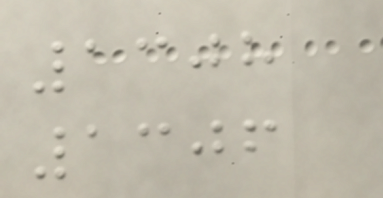1308
1306
